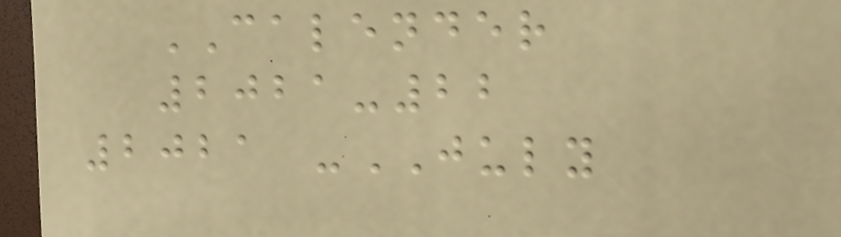CALENDER
2021-22
2021 -JULY
